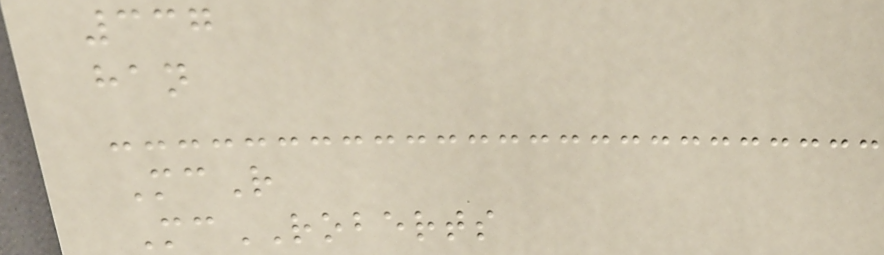337
han
McR
McROBERTS
